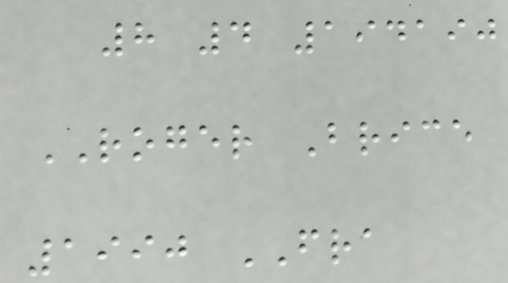8 4 194190
ROGER Brice
1990 FRA
